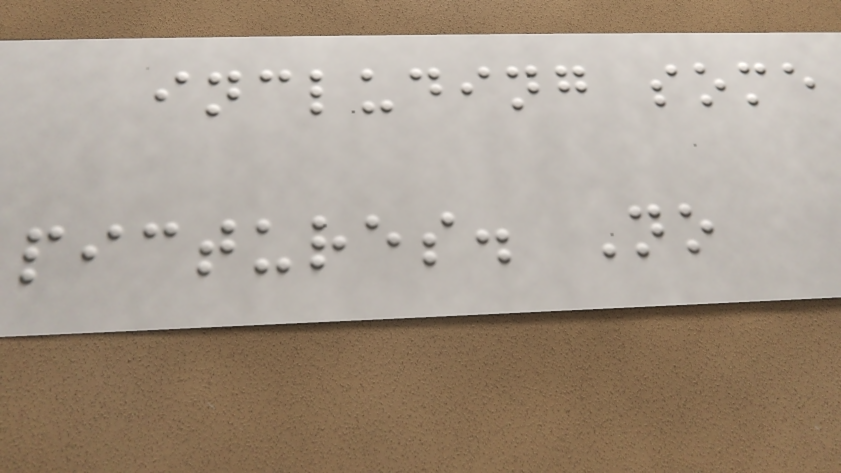including some
pictures. No
